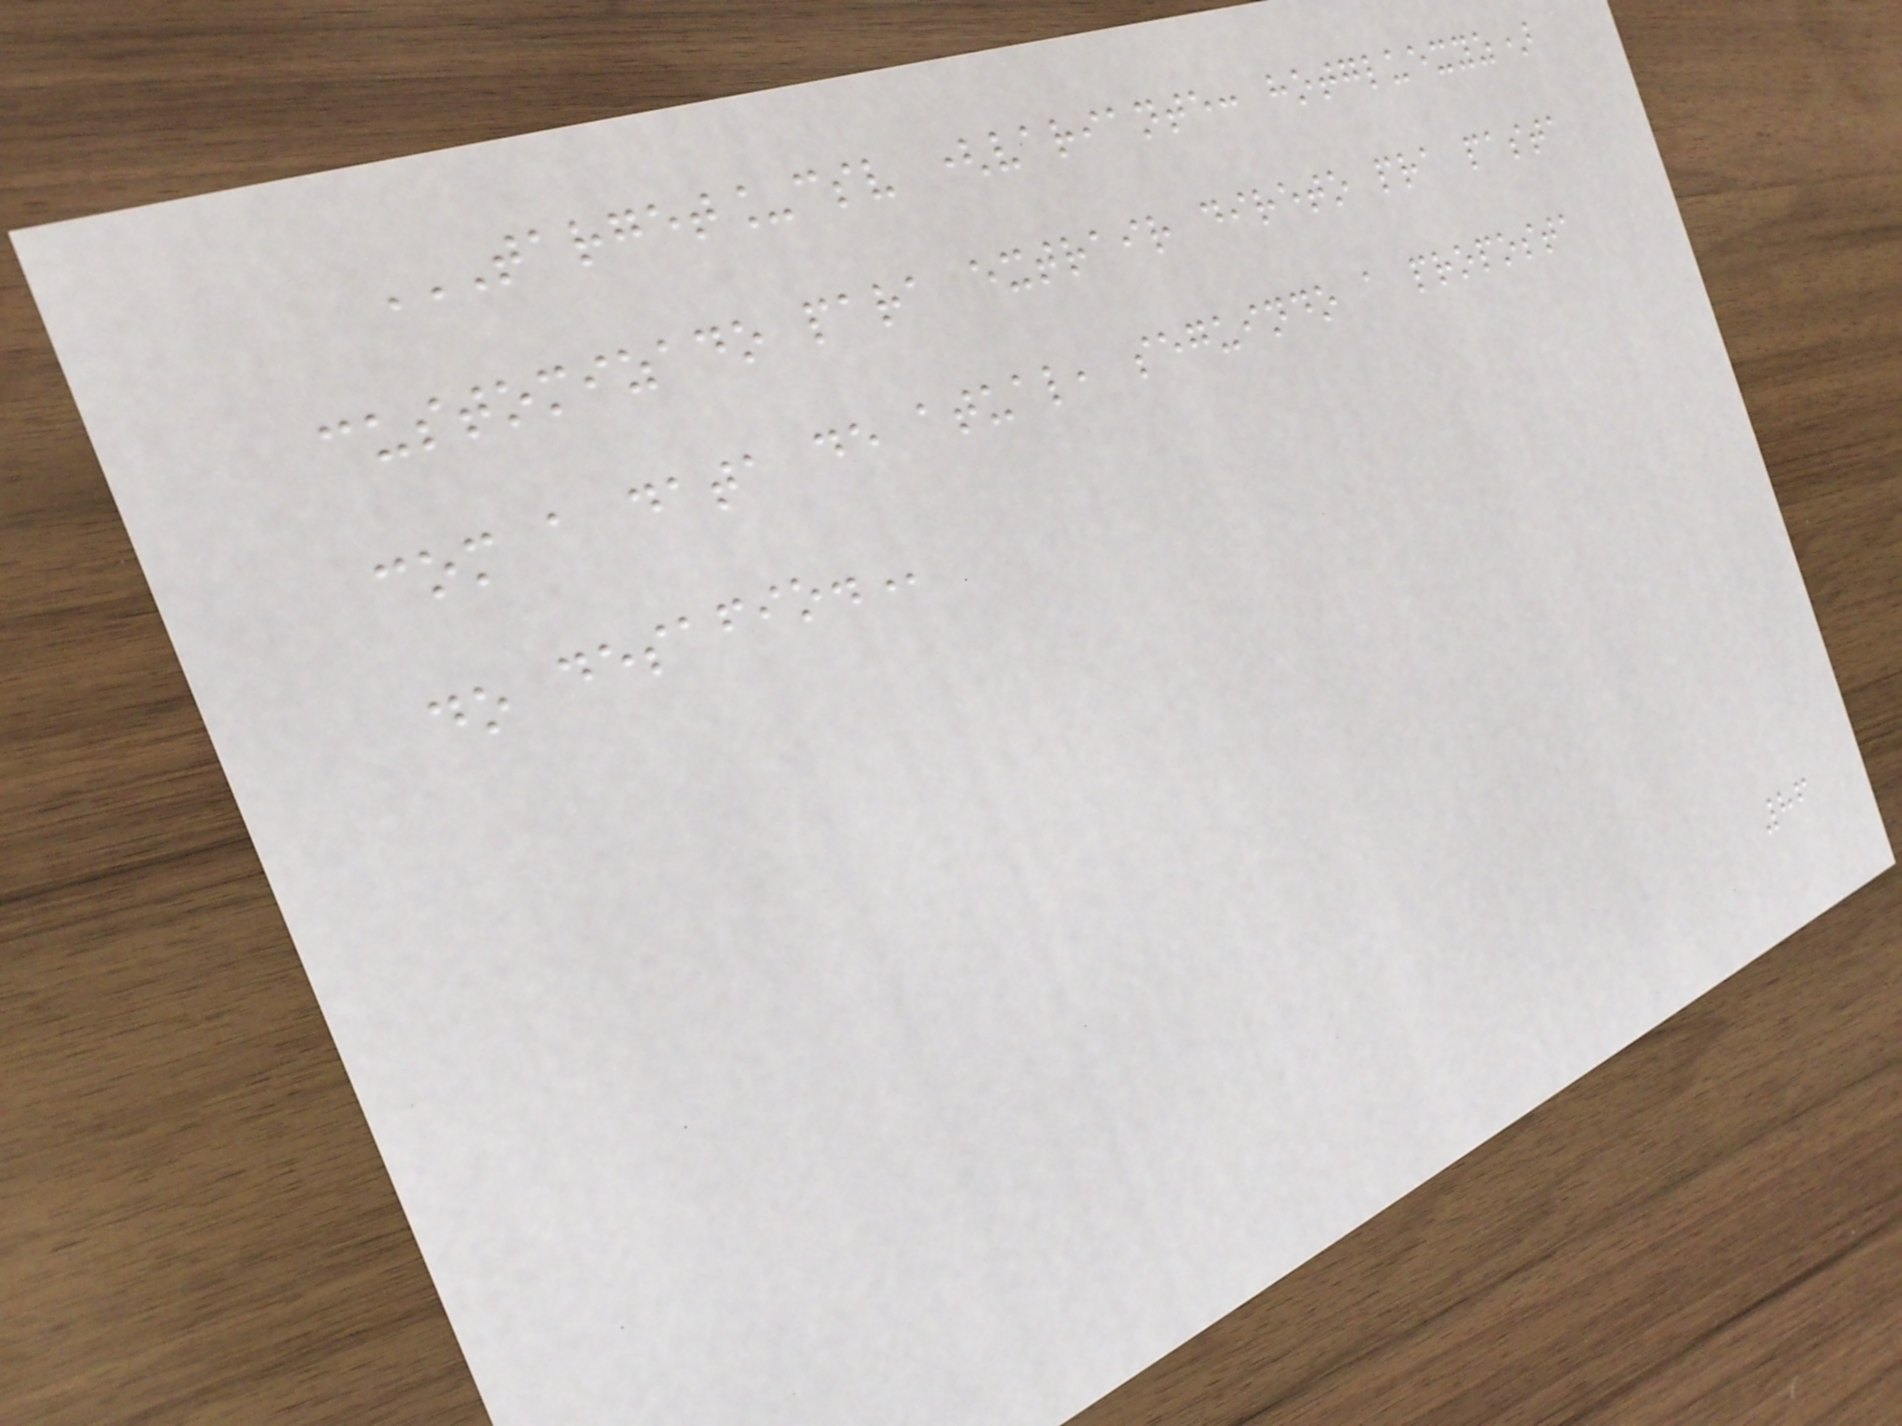TARGET_CSV (VARIANTE: HOTGLUEXYZ)
CUSTOMIZADO PARA EXTRAIR DIRETO PRA PASTA
COM A DATA DE ATUAL, SEGUINDO A PROPOSTA
DO DESAFIO.
86
